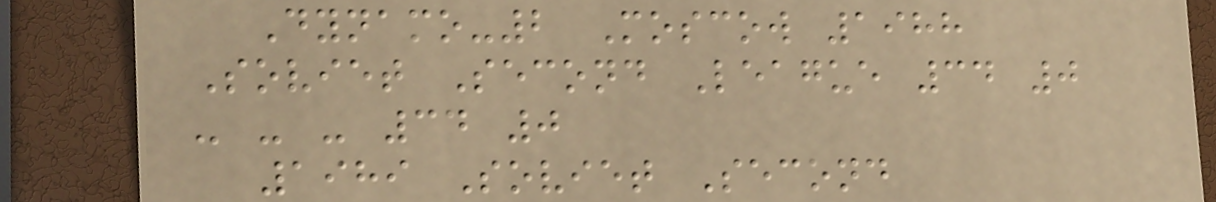Dynamo-2 Moscow 1988
Soviet Second League 34 0
- - - 34 0
1989 Soviet Second
